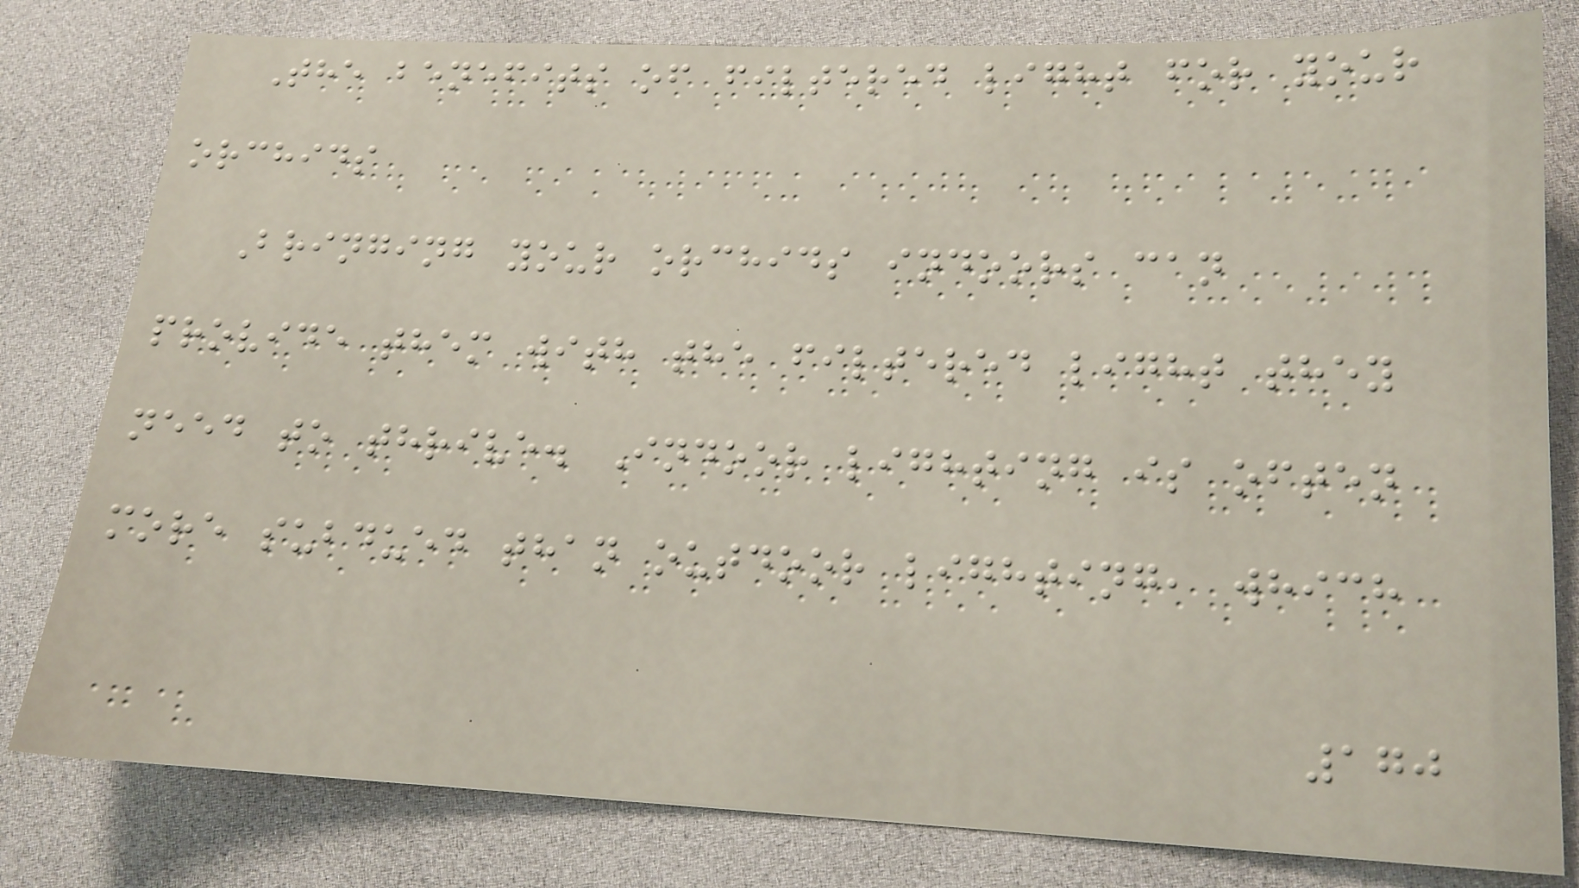The benefits of filtered light for your
orchids
Bringing your orchids indoors can
provide them with the filtered light they
need to thrive. Indoor lighting is often
more subdued than outdoor lighting, which
170
